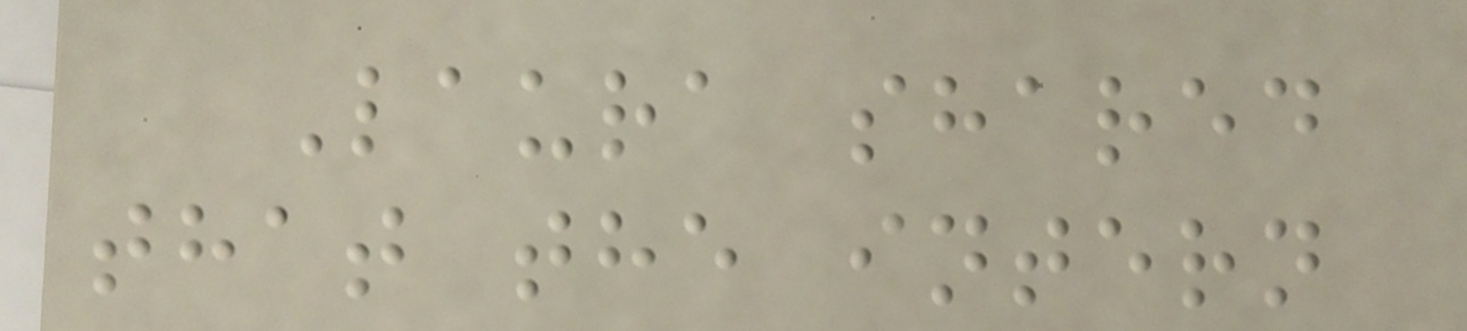Laura shared
that the intern
